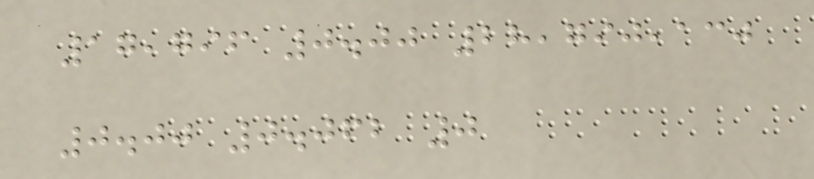17,796 0.00 28,790,130
0.00 0.062 0
